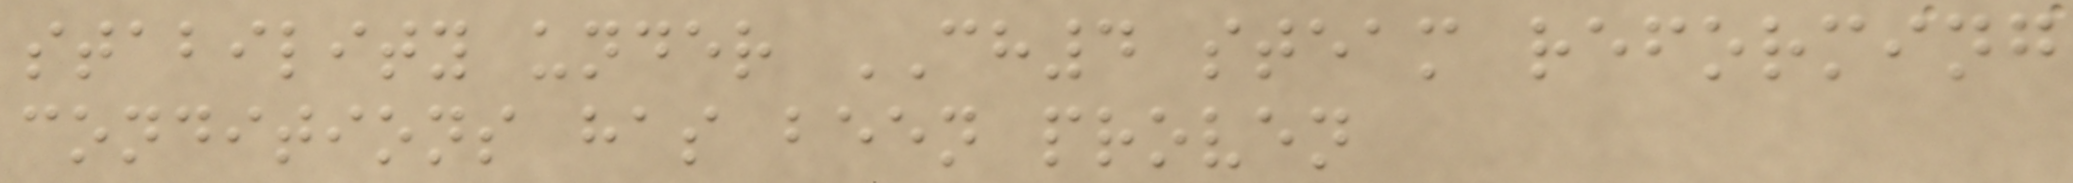stability under CH4 steam reforming
conditions has been proven
